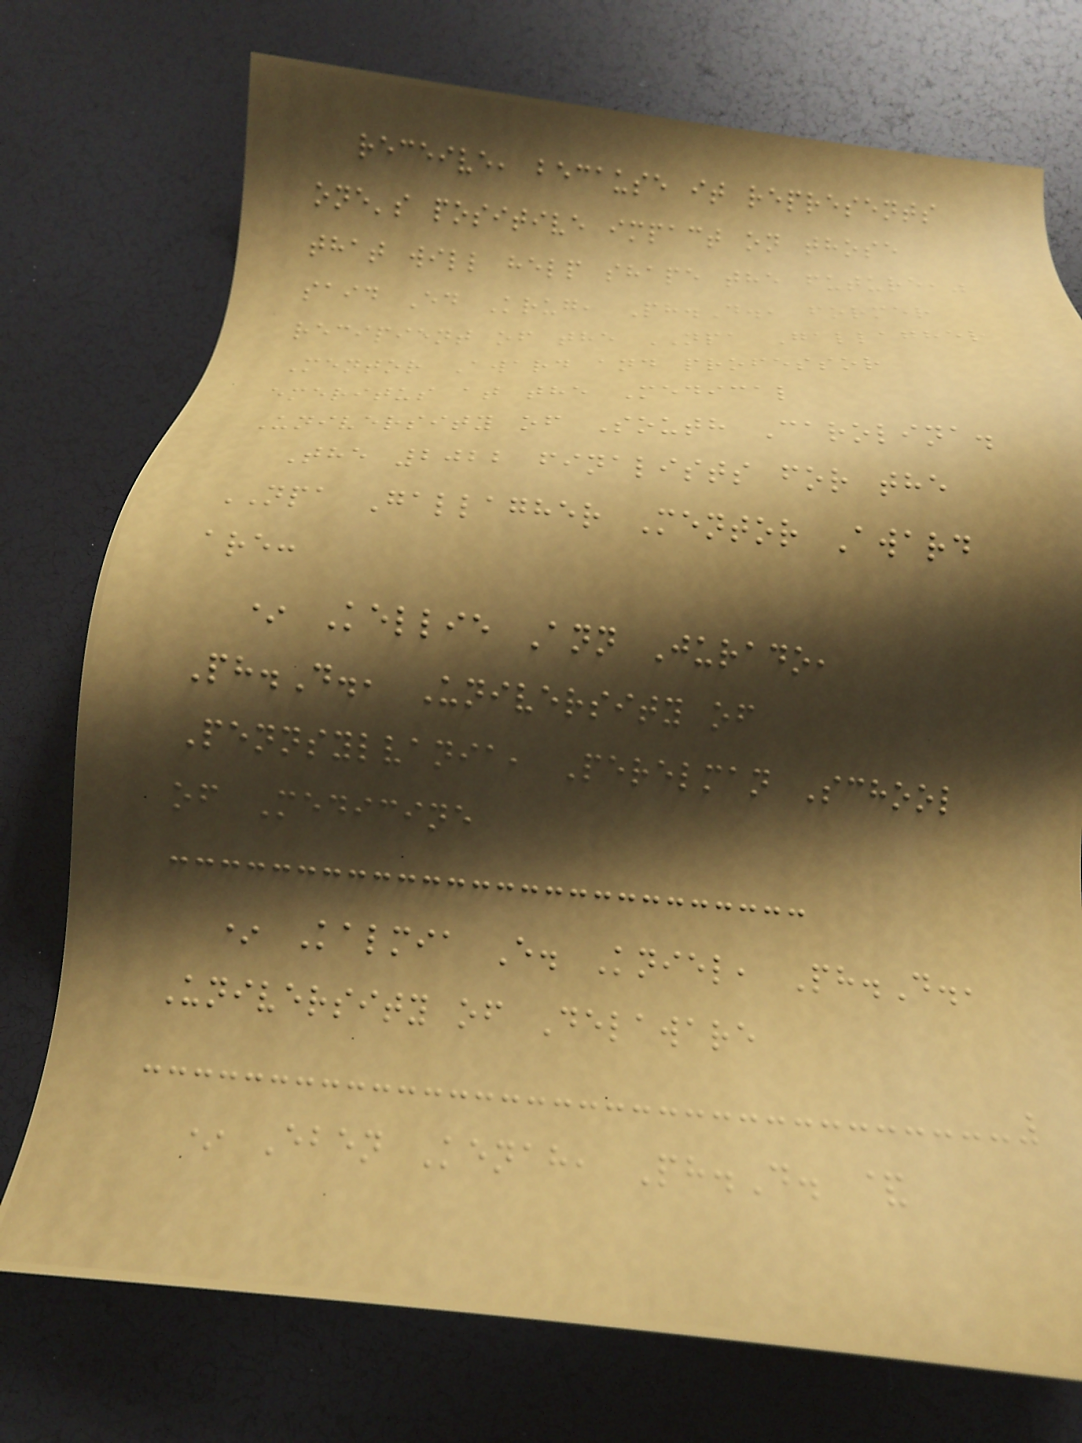receive, because it represents
one's positive impact on those
that will help shape the future,"
said Ed Krug, Ph.D., former
recipient of the NPA Gallagher
Mentor Award and professor
emeritus at the Medical
University of South Carolina.
The 2022 finalists for the
NPA Gallagher Mentor Award
are:
* Kellie Ann Jurado,
Ph.D., University of
Pennsylvania, Perelman School
of Medicine
* Kalmia E. Kniel, Ph.D.,
University of Delaware
* Eben Kenah, Ph.D. &
